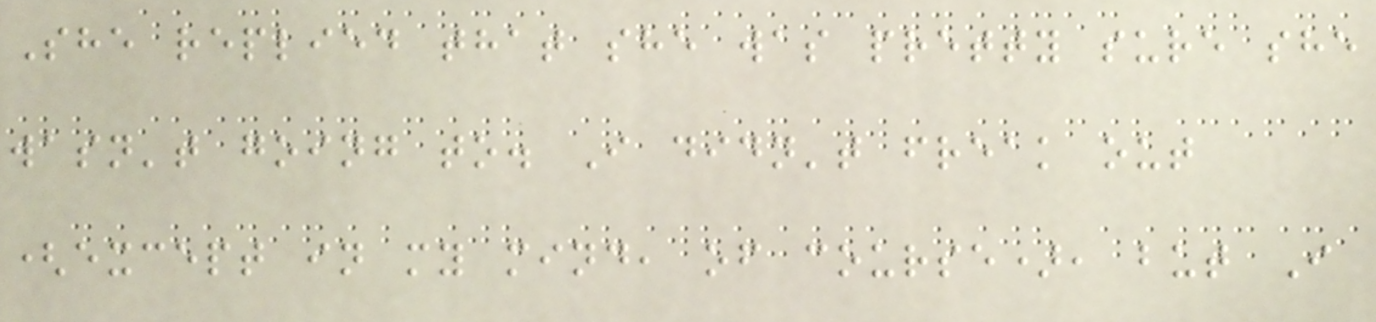She replied that she was pretty sure she
wasn't going to. I didn't freak out
(except in my mind, of course), but I
